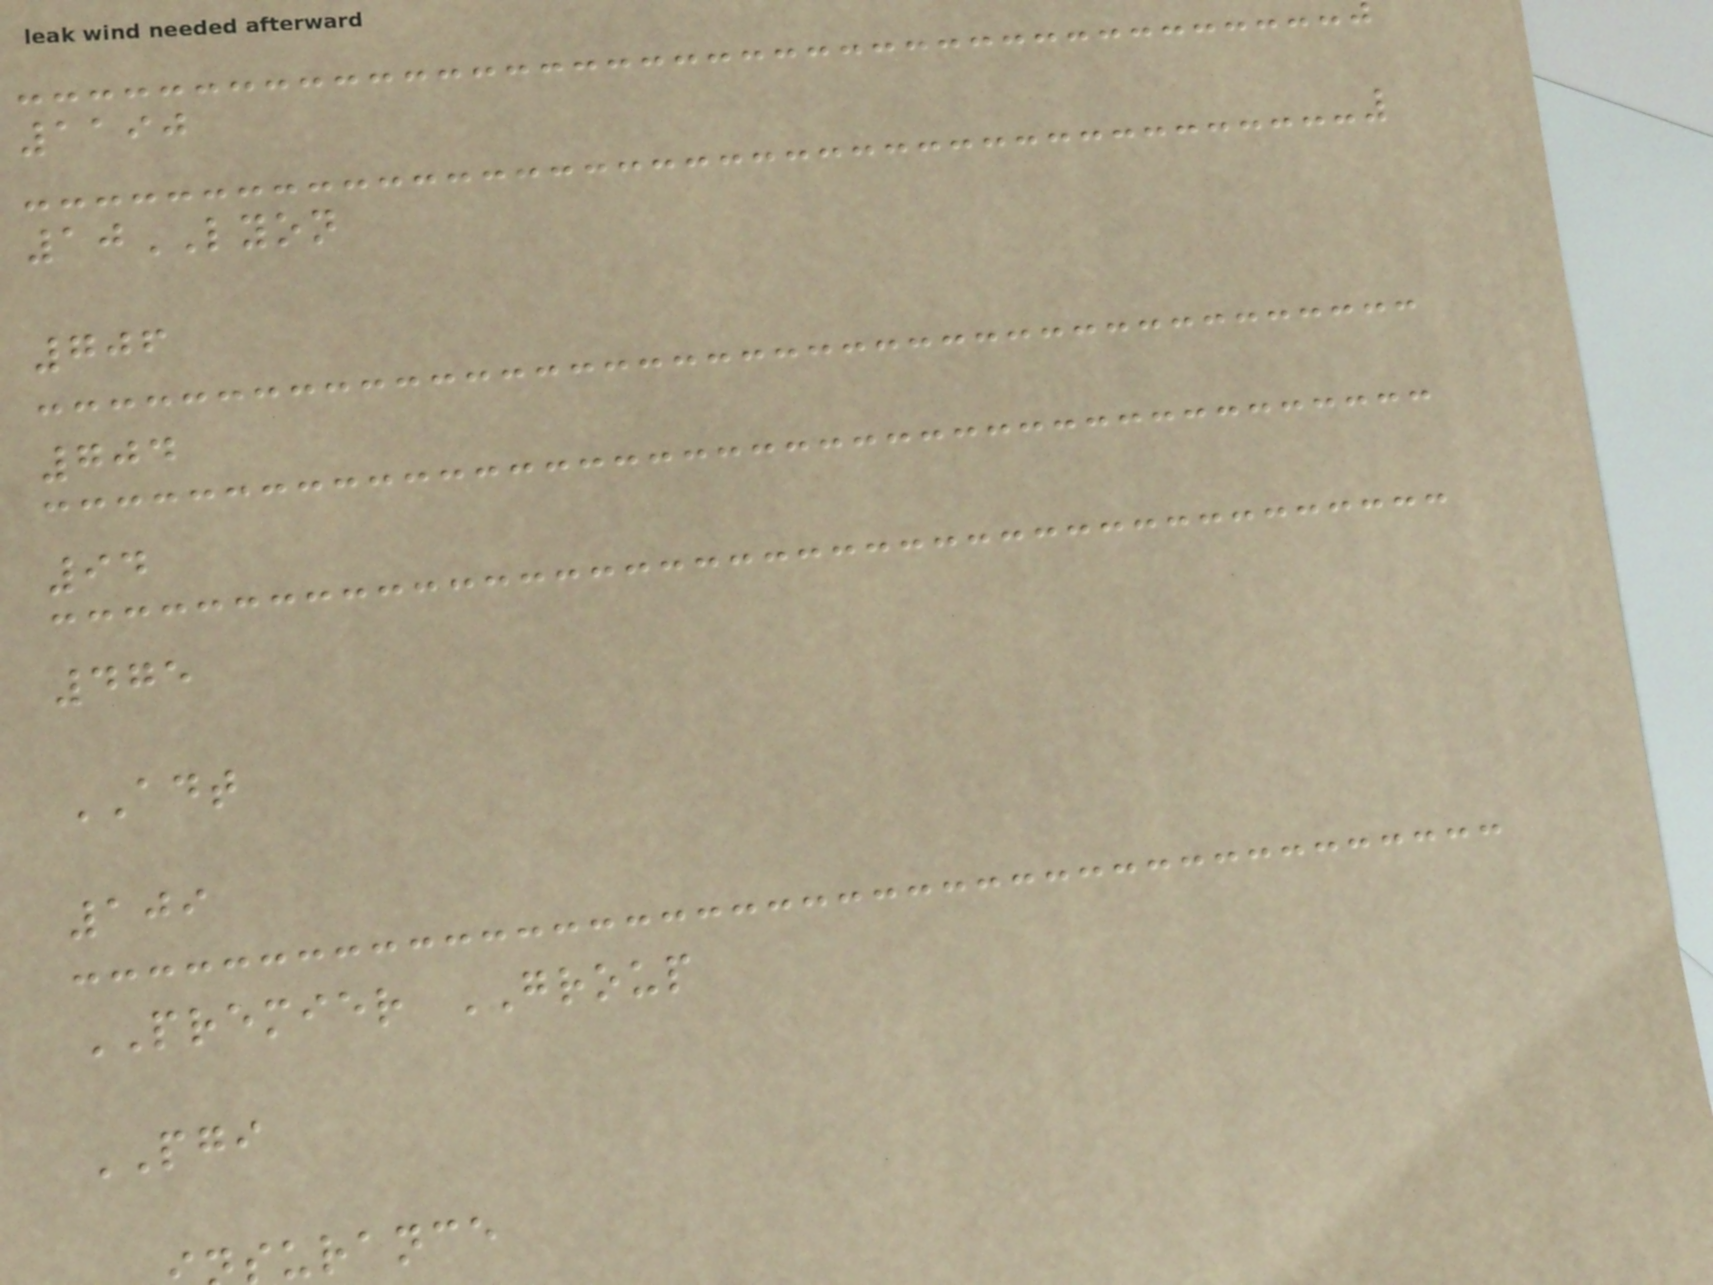1190
10LYON
706
704
94
475
ADT
109
PREMIER GROUP
PGI
surance
